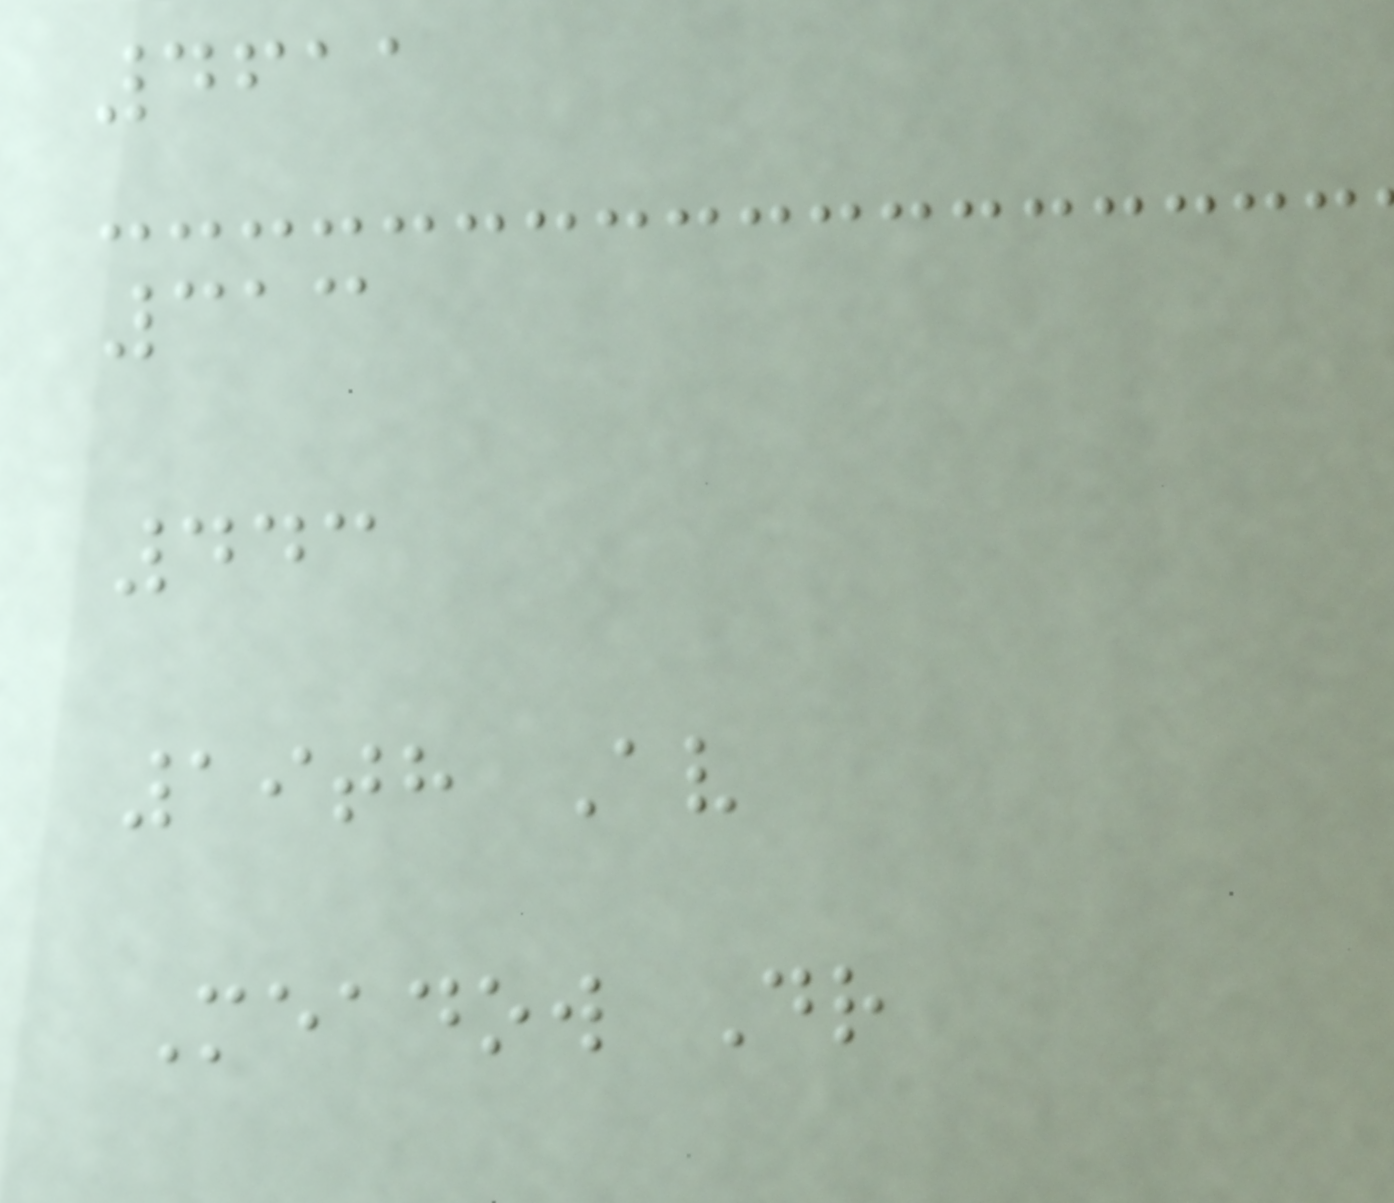4611
313
443
19th Av
Meadow Dr
